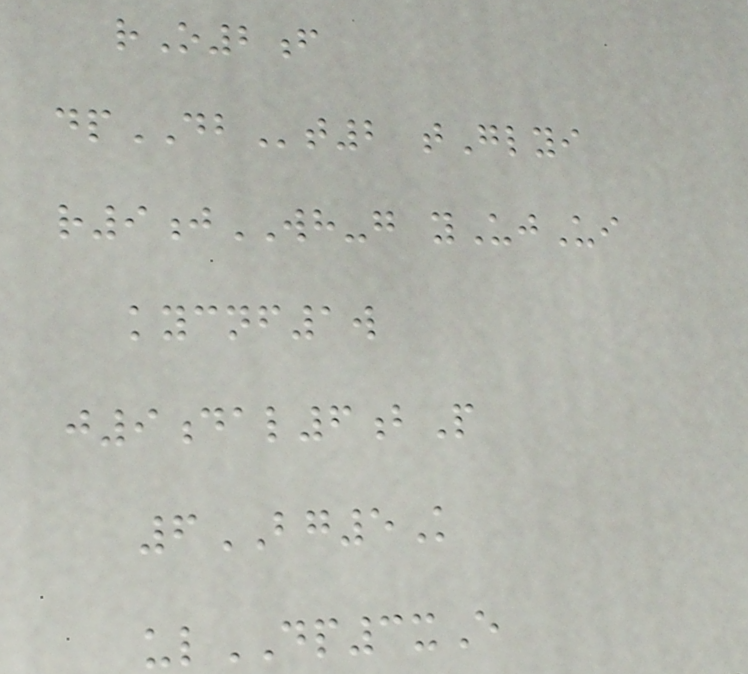rO2f
dpDBt2 tGlyi
r9jWH-g yUjUi
kycnf1w
j9dal6bP
6BG5K
ulDP3xE
